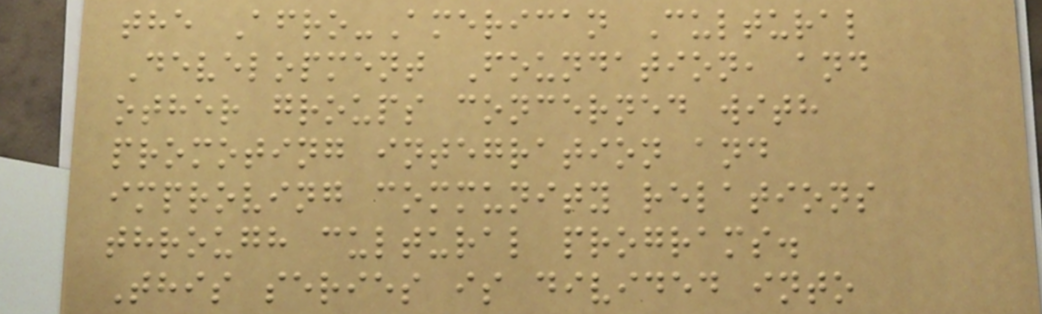the Afro-American Cultural
Development Foundation, and
other groups concerned with
promoting integration and
improving community relations
through cultural programs.
This series is divided into
